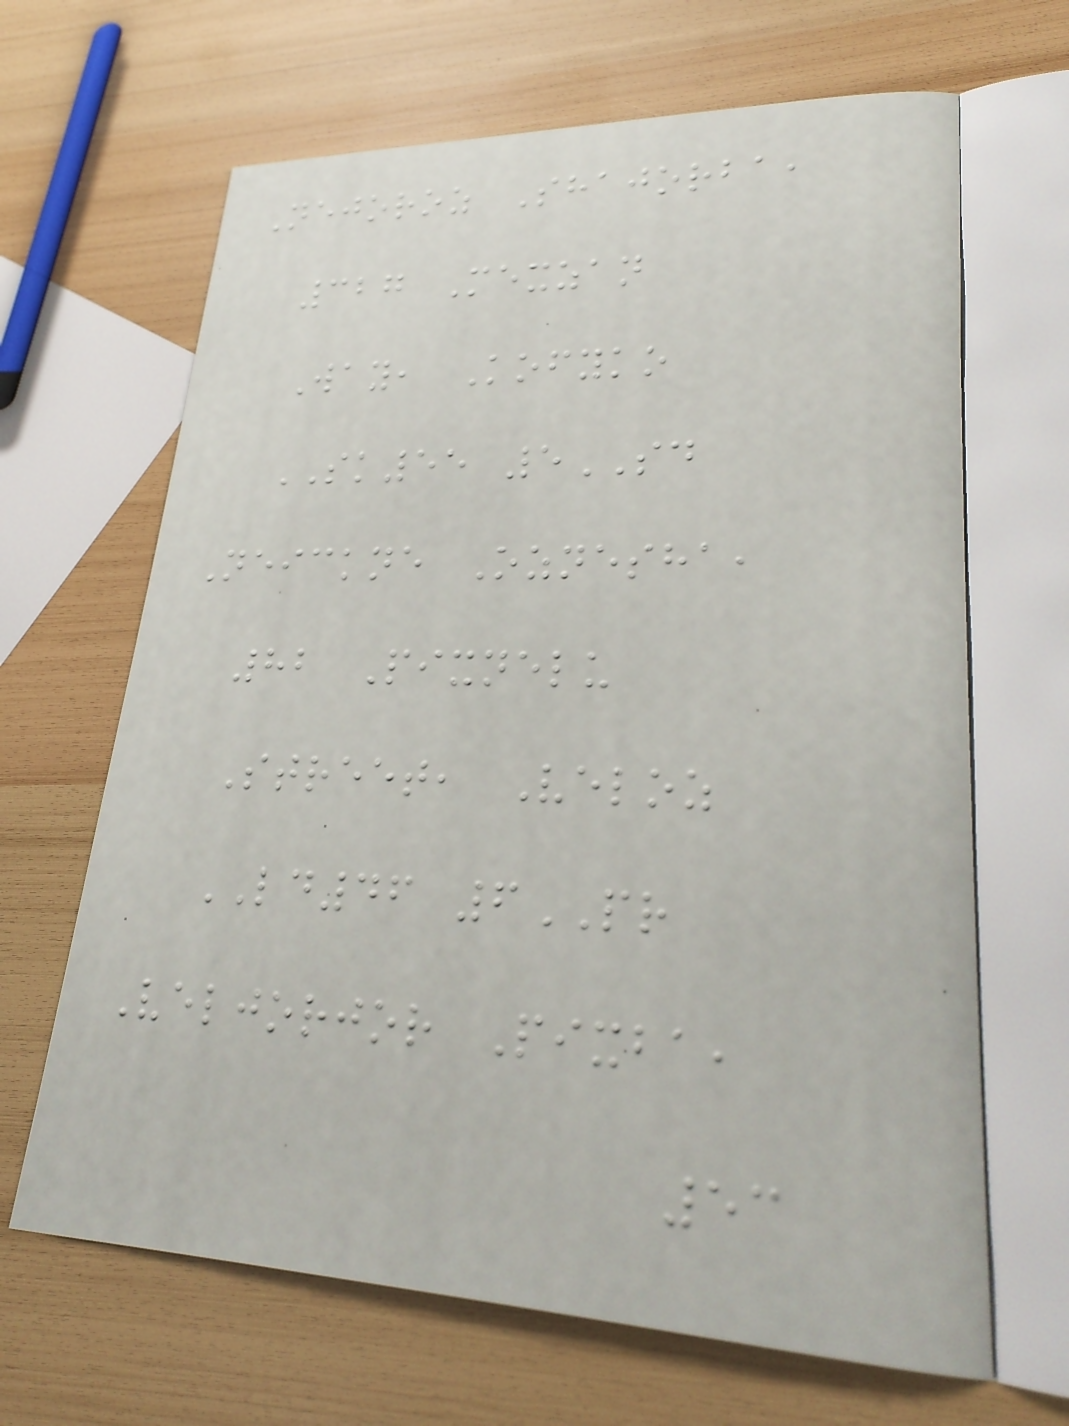Nejoroz Shajorba,
327 Mexzan
Way, Kofyko
SK55 5SD
Neickne Oznesha,
82 Pixnelu
Street, Veloz
LD46 6PR
Veljorjor Pixba,
53
